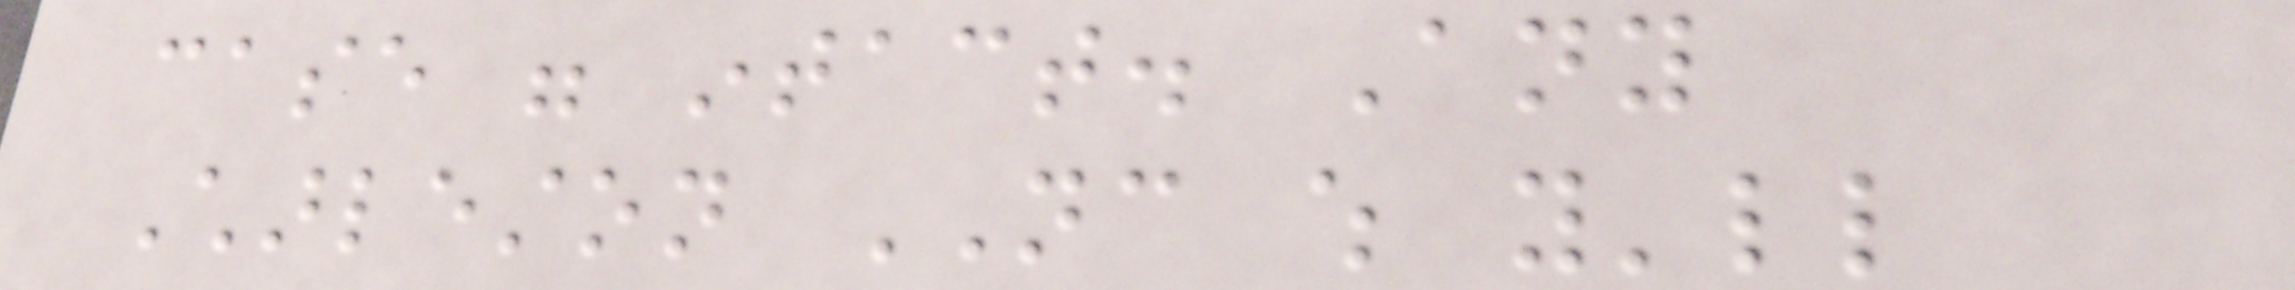case were intact. Any
Charleston NC which you'll
